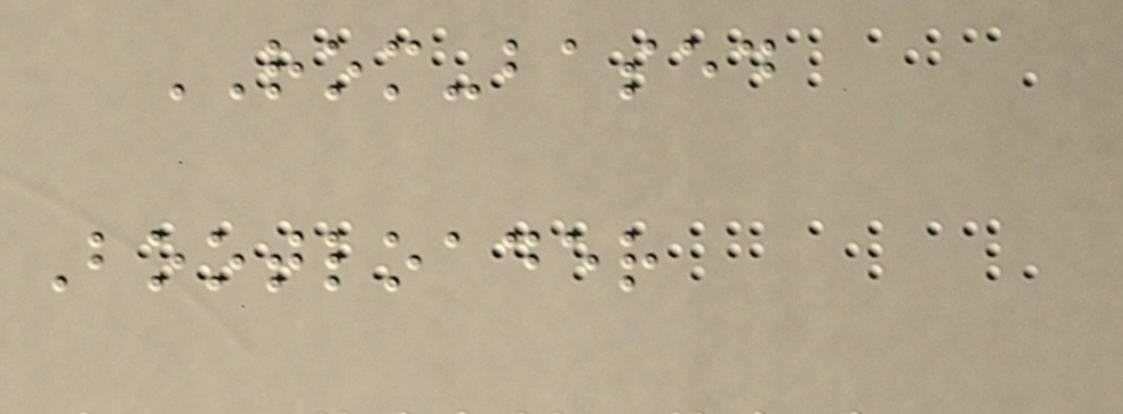ROM-based
Bootloader
